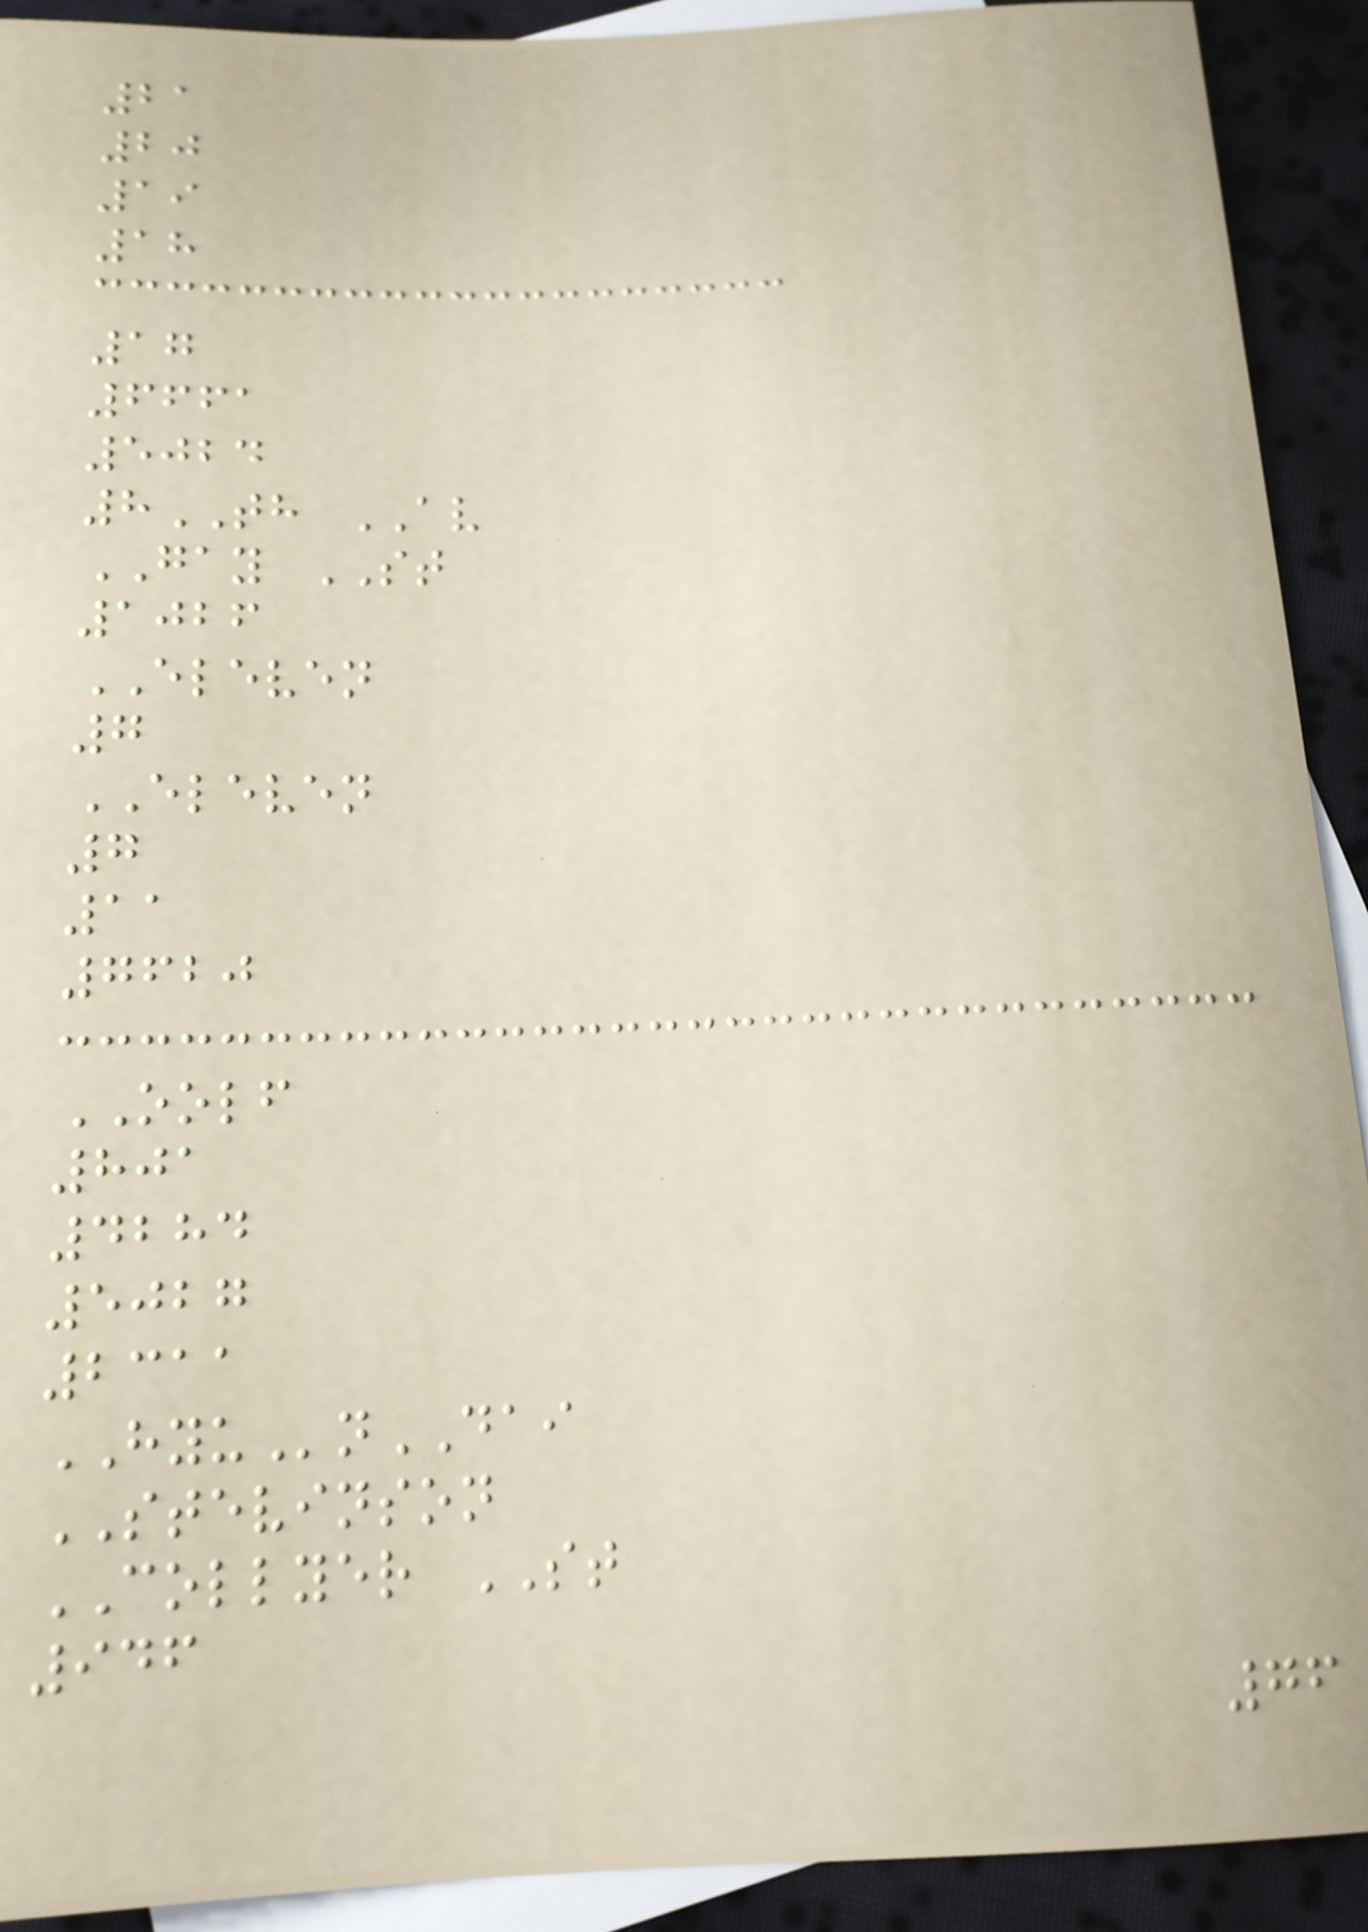21
20
19
18
17
6661
5024
8TH AV
GAY ST
1026
ELEVEN
7
ELEVEN
7
11
7620
OOLF
801
4284
5027
2311
HYUnDAI
STEVINSON
COLLYER ST
946
76
